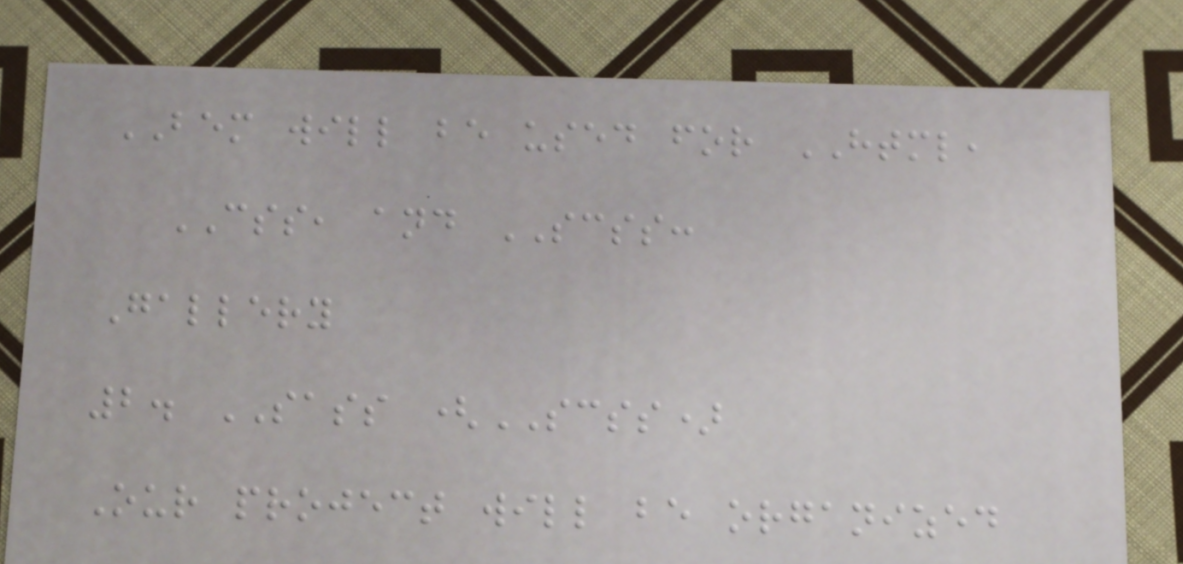BEM will be used for HTML,
CSS, and SCSS:
Gallery
2. SASS (SCSS)
Our project will be organized
